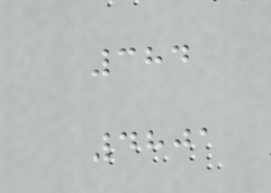384
4801
